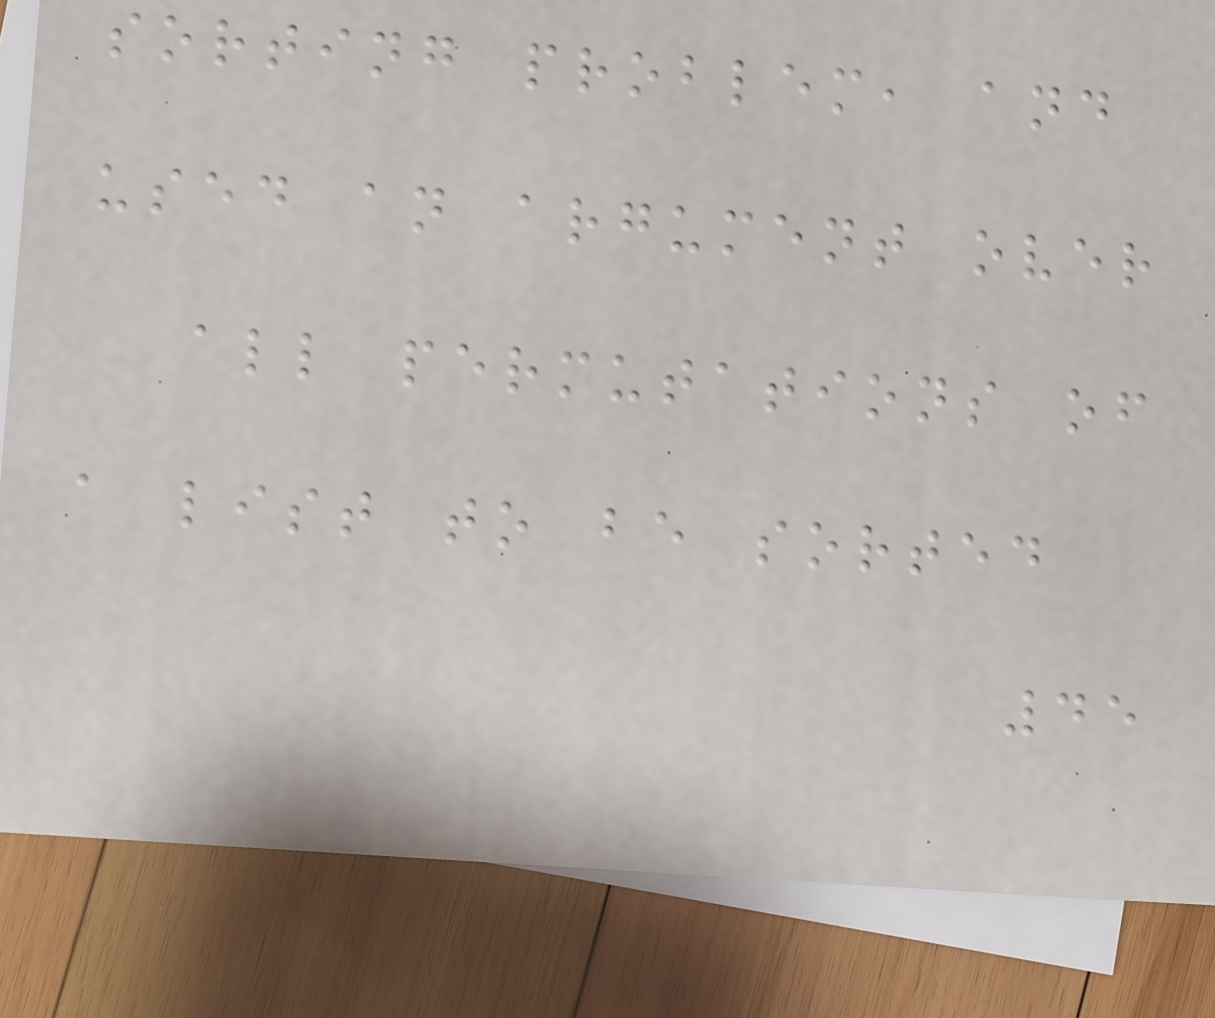sorting problem, and
used an argument over
all permutations of
a list to be sorted
45
